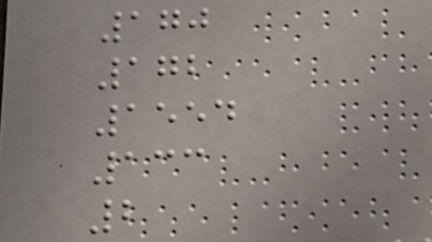170
172
1554
133
2
